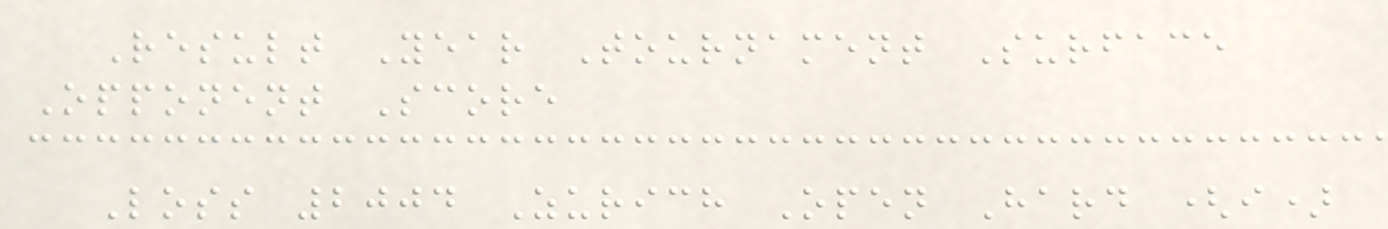Result Year Tournament Surface
Opponent Score
Loss 2004 Zurich Open Hard (i)
